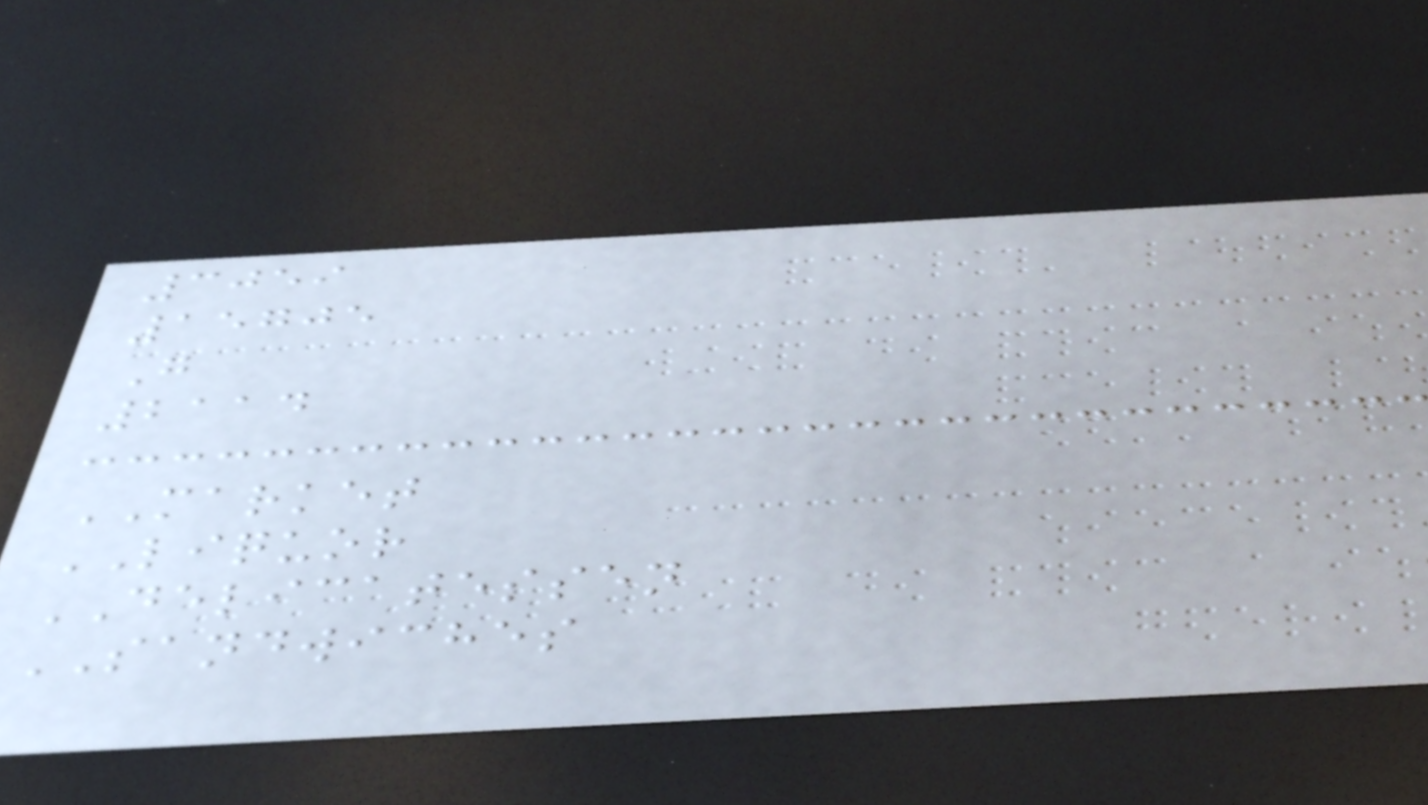3059
15705
G
2114
MARKET
LIQUOR
DELICATESSEN
SANDWICHES
